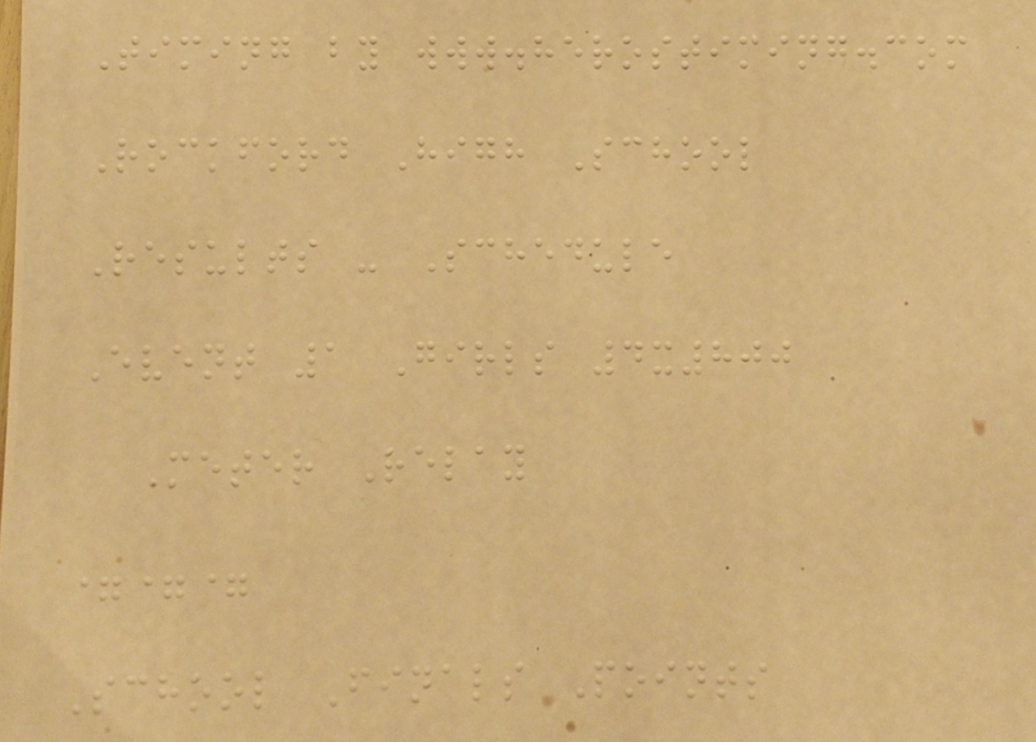Timing by www.herostiming.com
Rockford High School
Results - Schedule
Event 1 Girls 4x800
Meter Relay
===
School Finals Points
